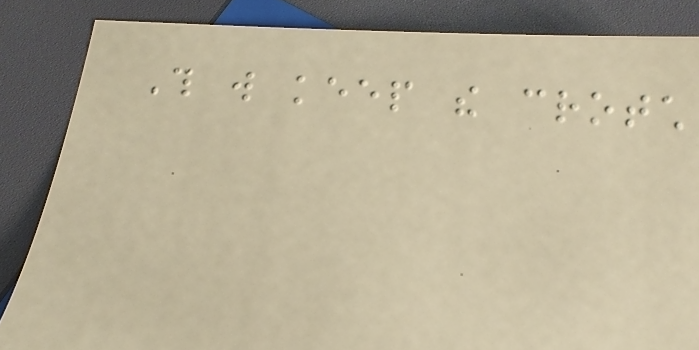This will keep the crotch
